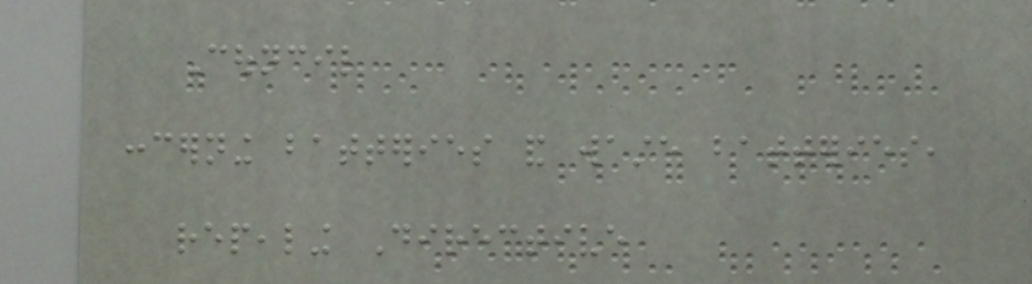Council
concerning batteries and waste batteries,
repealing Directive
